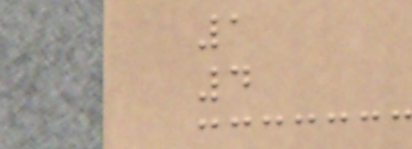1
4
